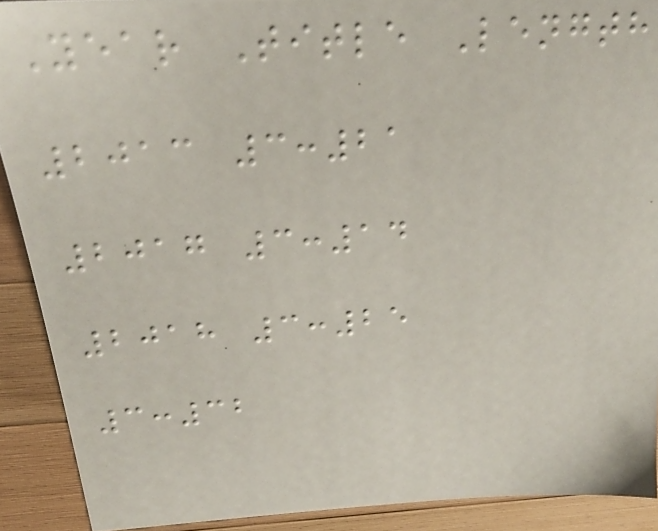Year Title Length
2013 3:21
2017 3:14
2018 3:25
3:32
